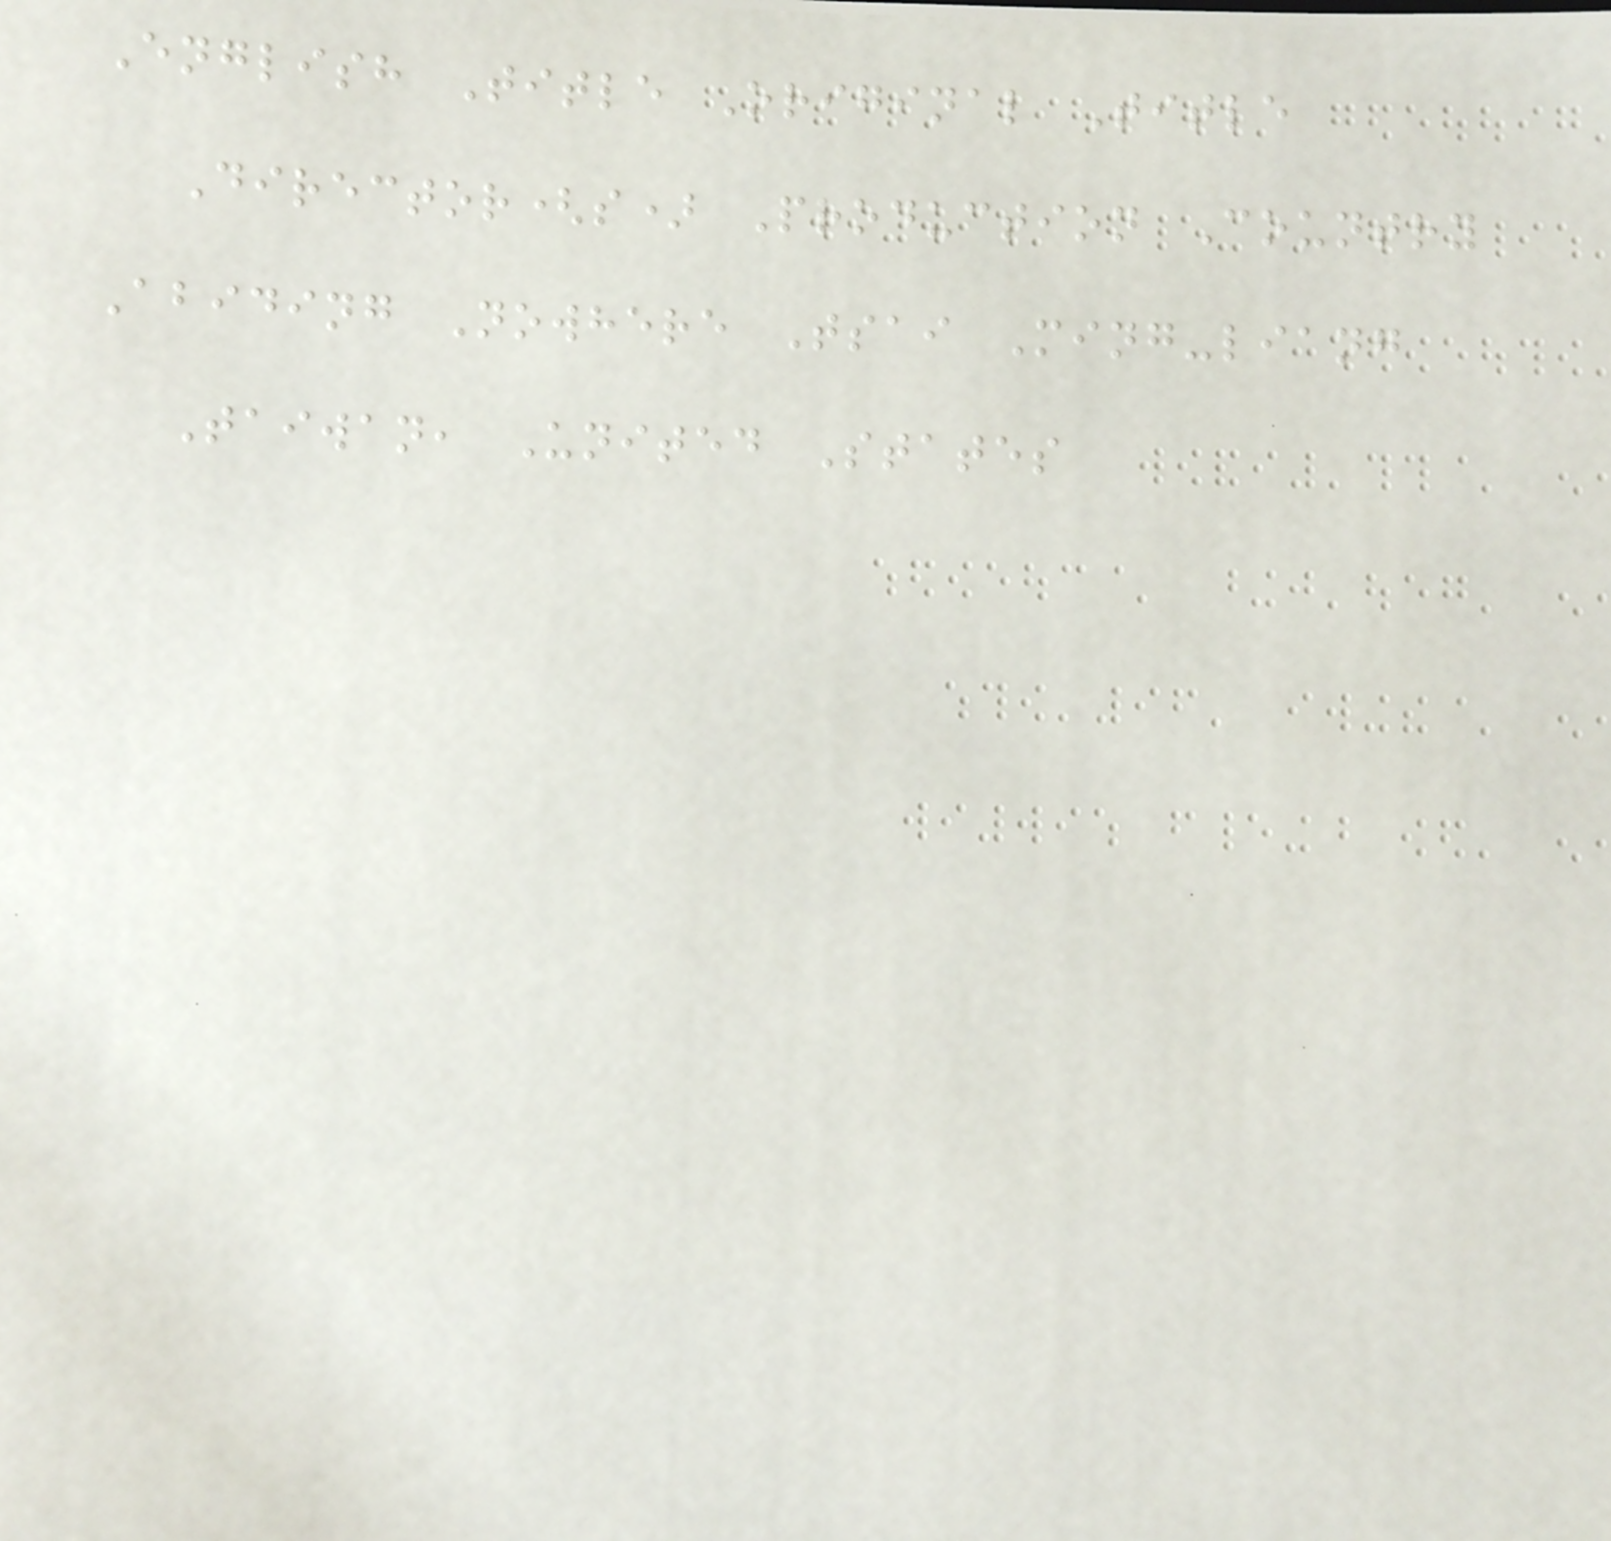English Title Original Title
Director(s) Production Country
Abiding Nowhere Tsai Ming-liang
Taiwan, United States
